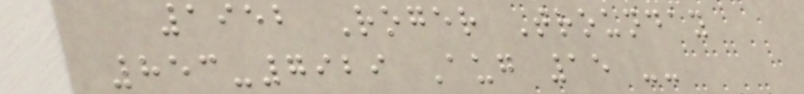1952 Roger Trounday
853-7929 Aug 15 --
